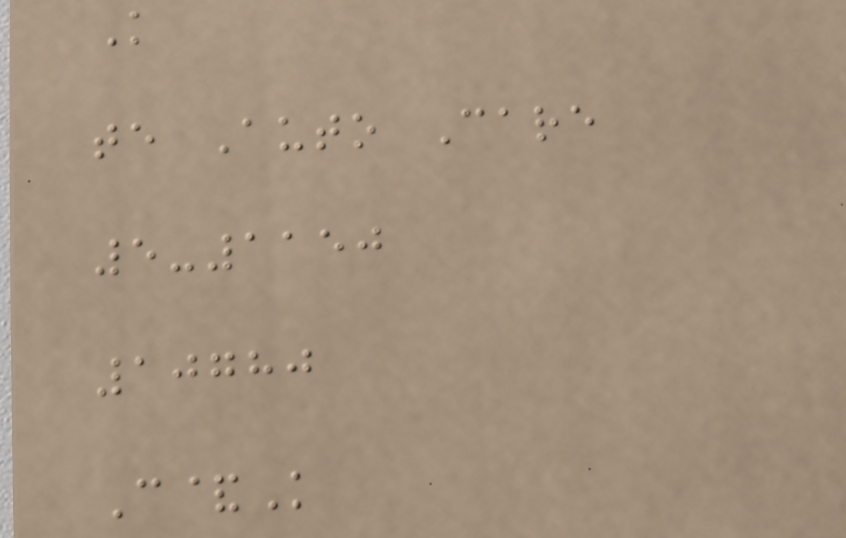K
te Auto Care
5-1150
10780
C&K
